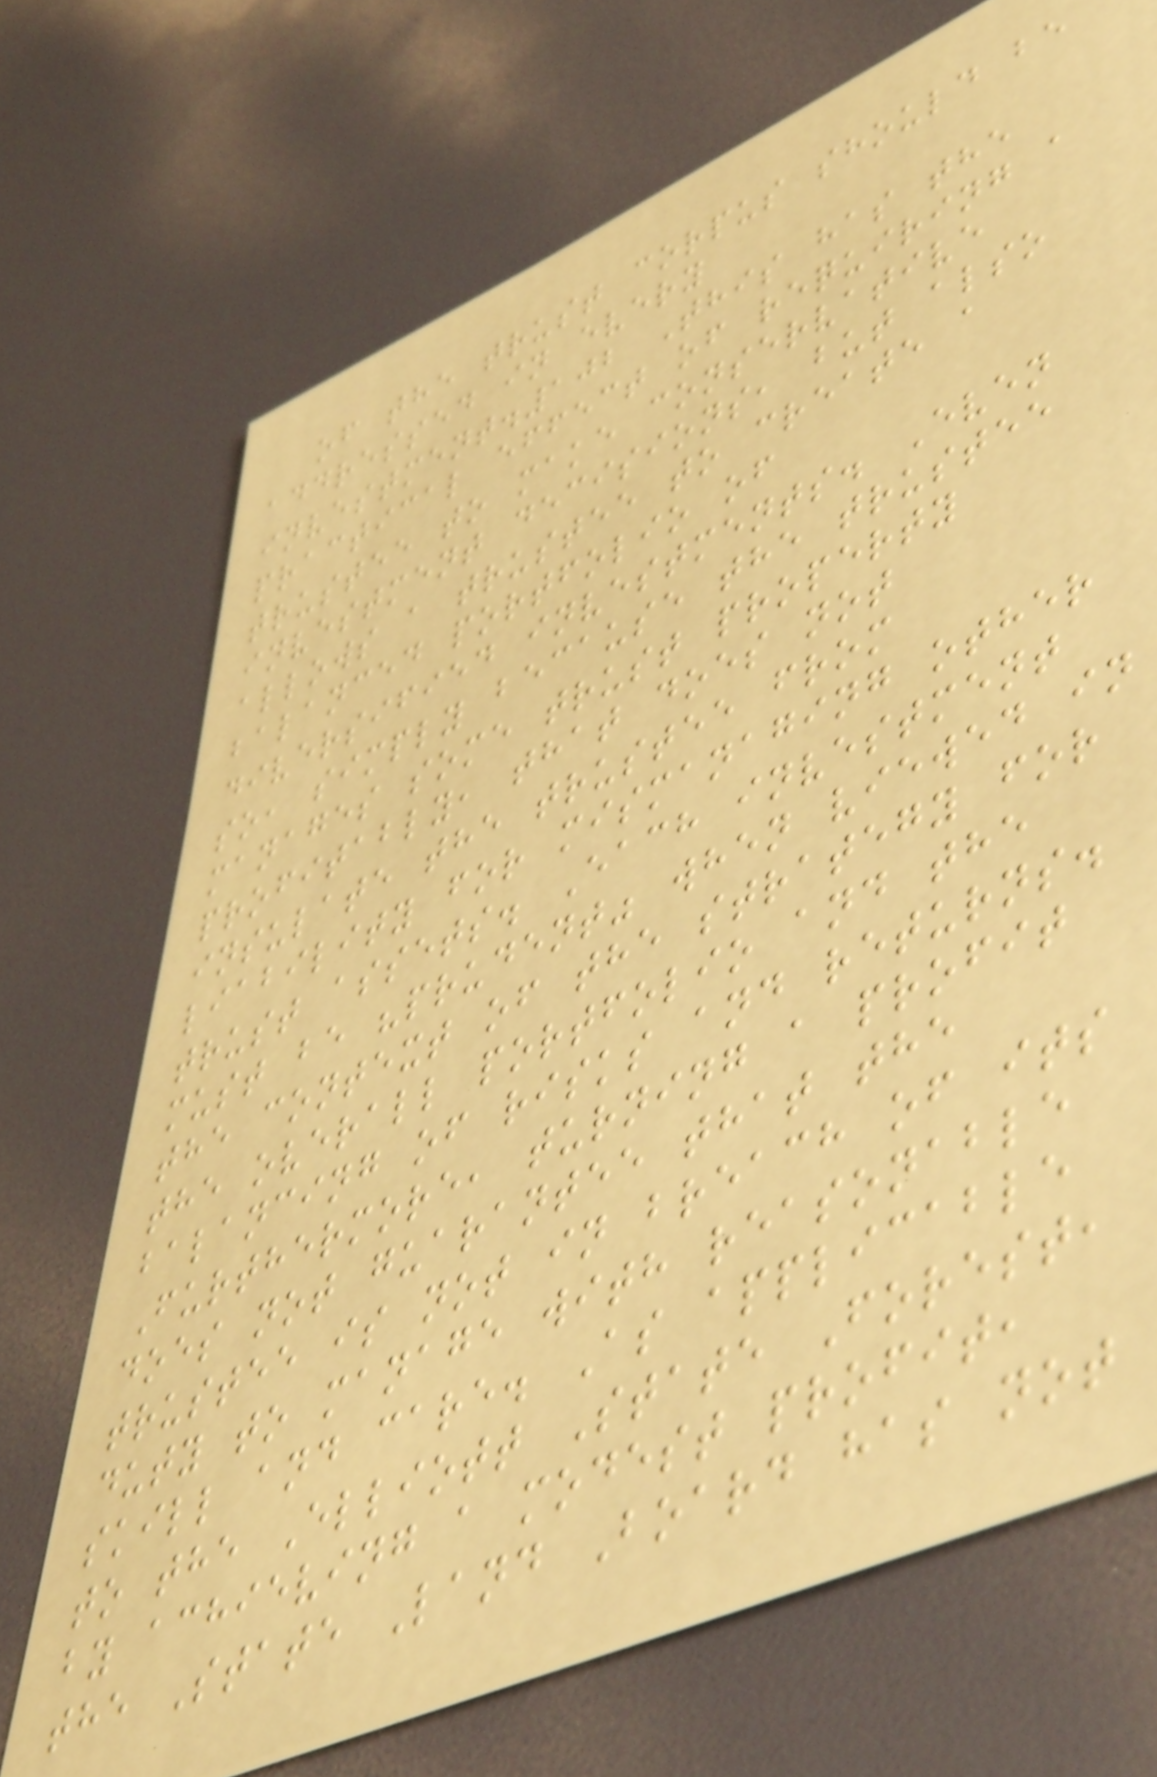of the trust corpus should be
addressed in every
investment.102 This has the
practical effect of requiring a
trustee to make conservative
investment decisions, but also
allows a trustee to create a
balanced portfolio of
diversified investments. Even
so, simply because the trustee
manages some trust property
profitably, that does not
insulate the trustee from
liability for mismanaging other
trust assets. Each investment
must be "prudent" when viewed in
the context of the strategy for
the overall portfolio and the
balancing of risks and returns.
Furthermore, turning a profit
does not guarantee that the
trustee is not in breach of its
duty to manage with reasonable
skill and care. As applicable
to the Elliott State Forest,
by achieving a modest profit,
the State Land Board has not
